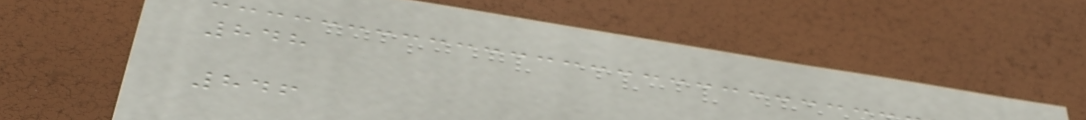848
846
